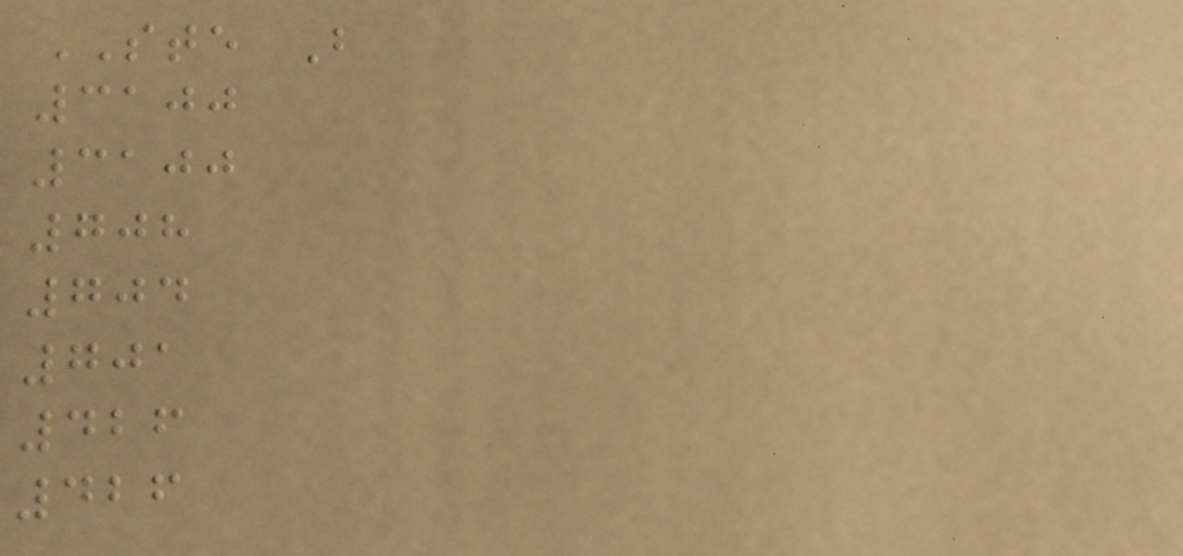STE B
3100
3100
708
704
701
426
426
